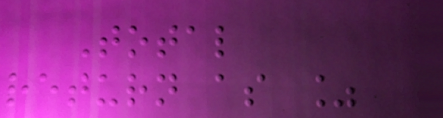Total
return as %
